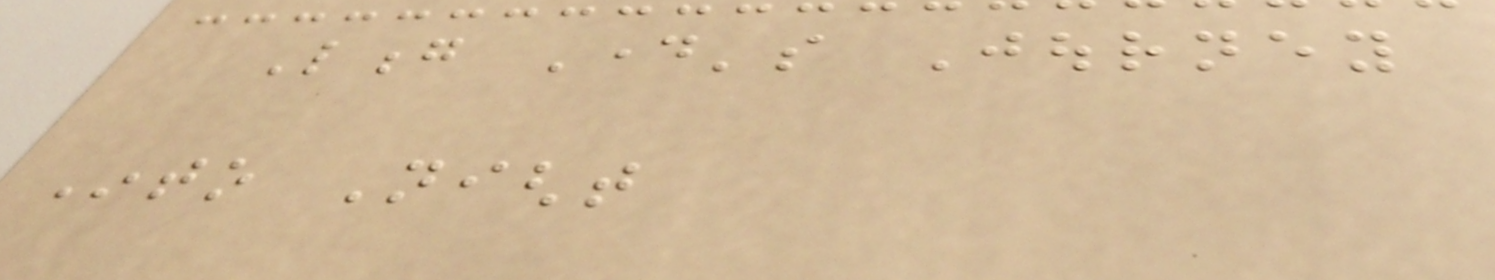Long Day's Journey
Into Night
